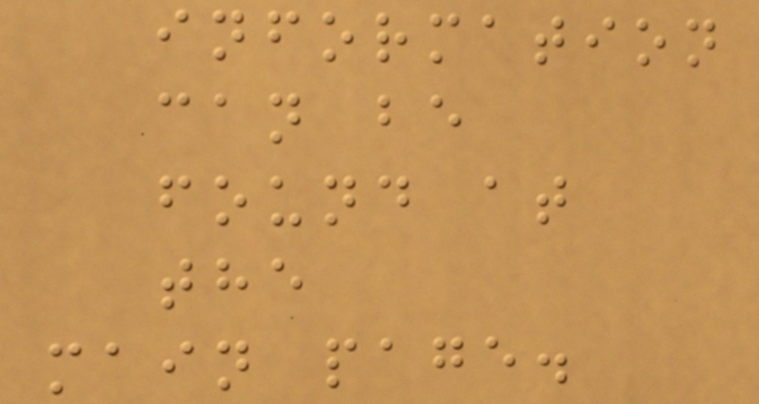information
can be
found at
the
main page.
